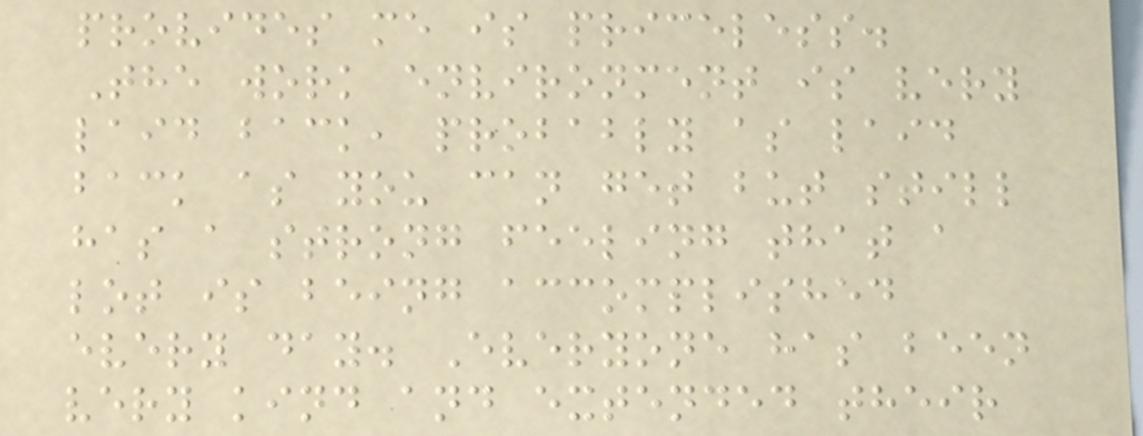provides me is priceless.
The work environment is very
laid back, probably as laid
back as you can get but still
has a strong feeling that a
lot is being accomplished
every day. Everyone has been
very kind and extended their
